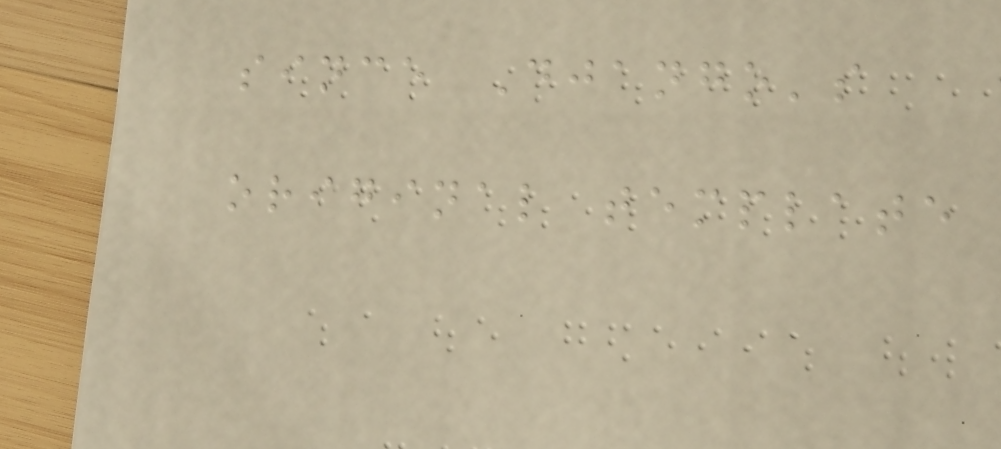since Django's
original template
